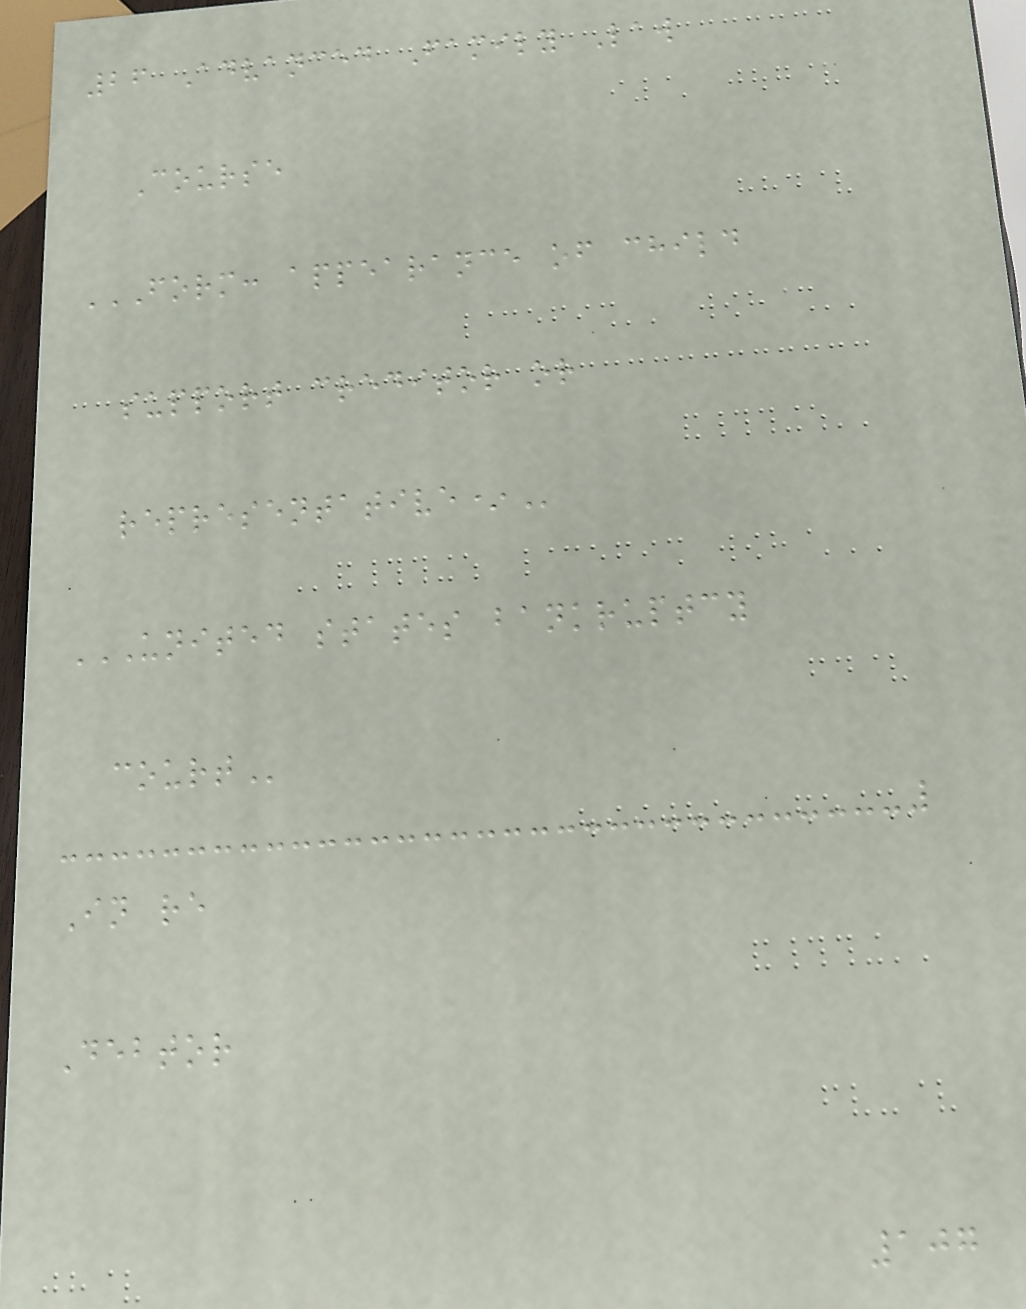26 Advanced Family Law
Course
FORM: APPEARANCE OF CHILD
SUPPORT CREDITOR OR
REPRESENTATIVE*
UNITED STATES BANKRUPTCY
COURT
In re
Debtor
107
